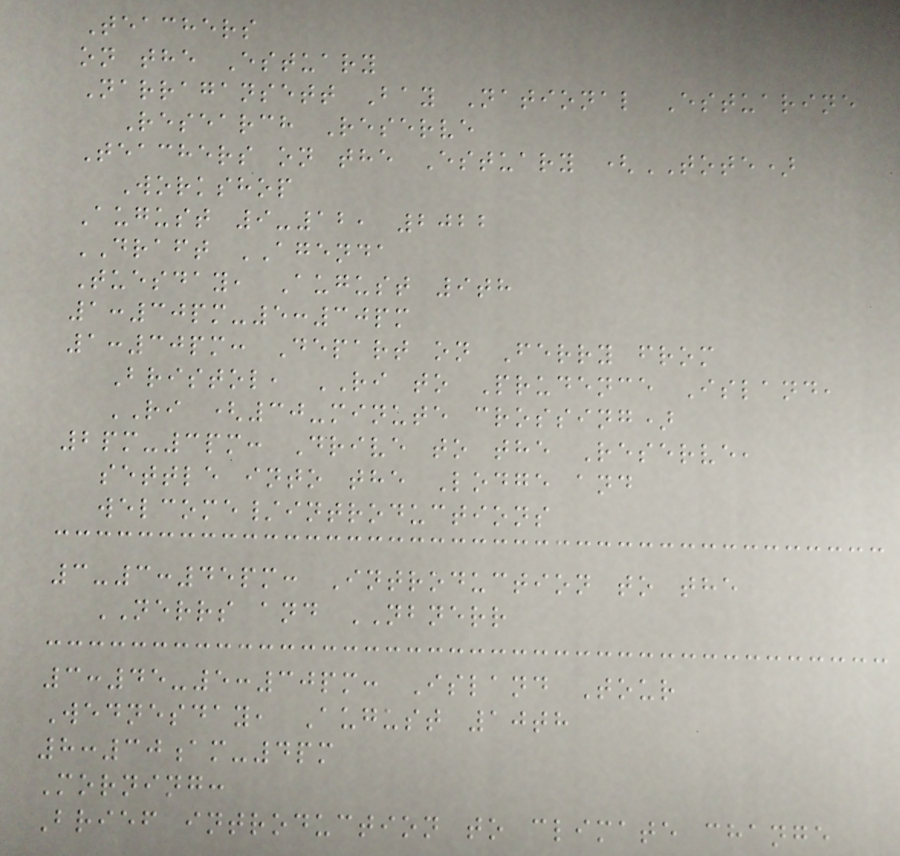Teachers
on the Estuary
Narragansett Bay National Estuarine
Research Reserve
Teachers on the Estuary (TOTE)
Workshop
August 9-12, 2022
DRAFT AGENDA
Tuesday, August 9th
1:30pm-5:30pm
1:30pm: Depart on Ferry from
Bristol, RI to Prudence Island,
RI (30-minute crossing)
2pm-3pm: Drive to the Reserve,
settle into the Lodge and
welcome/introductions
3-3:45pm: Introduction to the
NERRS and NBNERR
3:45-5:30pm: Island Tour
Wednesday, August 10th
8:30am-4pm
Morning:
Brief introduction to climate change
